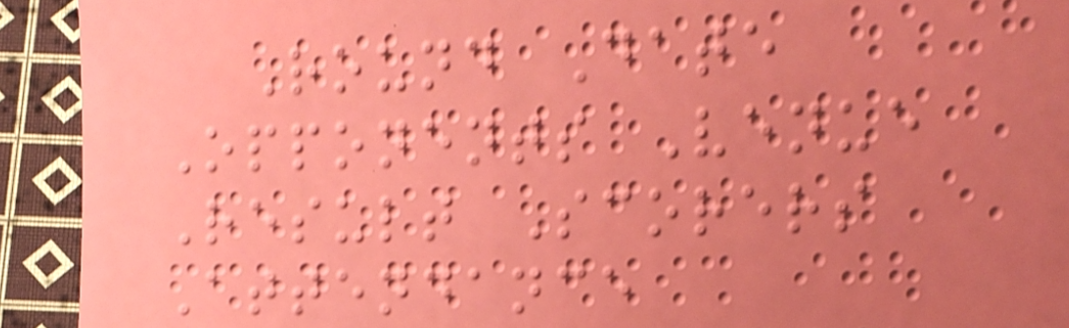Round Date
Opponents Venue
Result Scorers
Attendance
